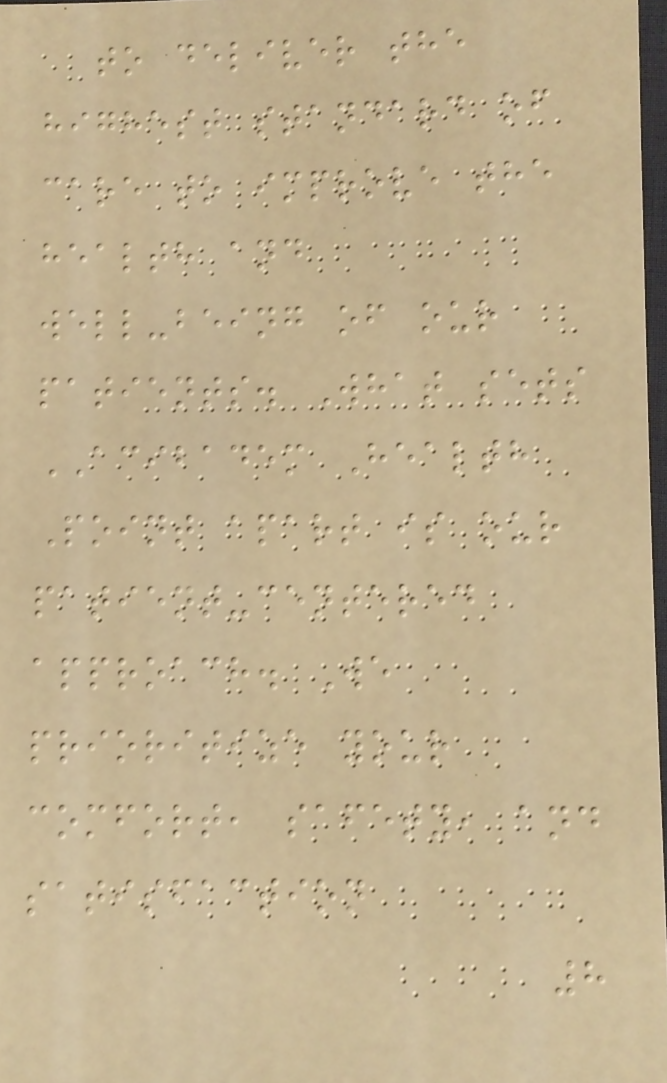to deliver the
highest standard of
care to improve the
health and
well-being of our
patients. What sets
ACIBADEM Health
Point apart is our
patient-centered
approach. We
prioritize your
comfort, safety, and
satisfaction
8
